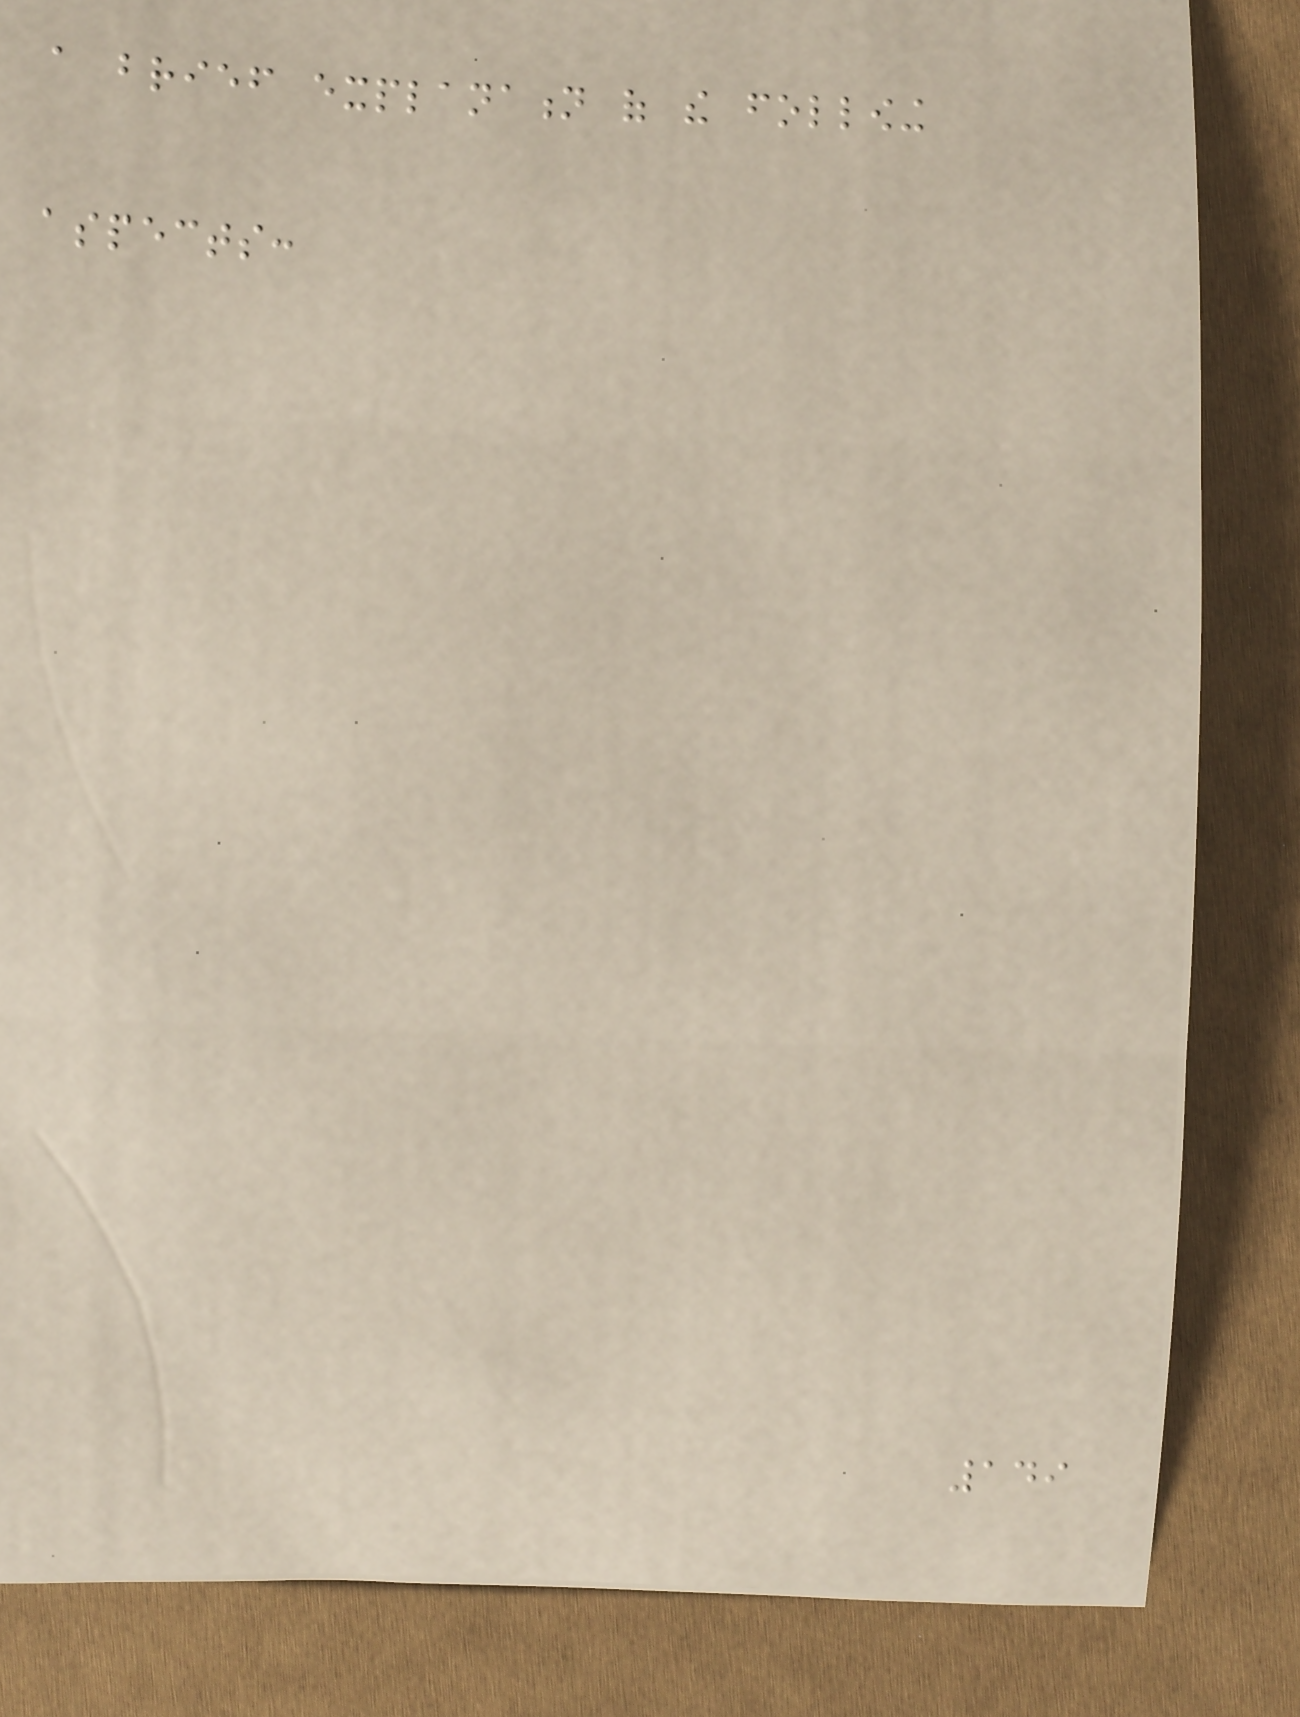a brief explanation of the following
aspects:
149
